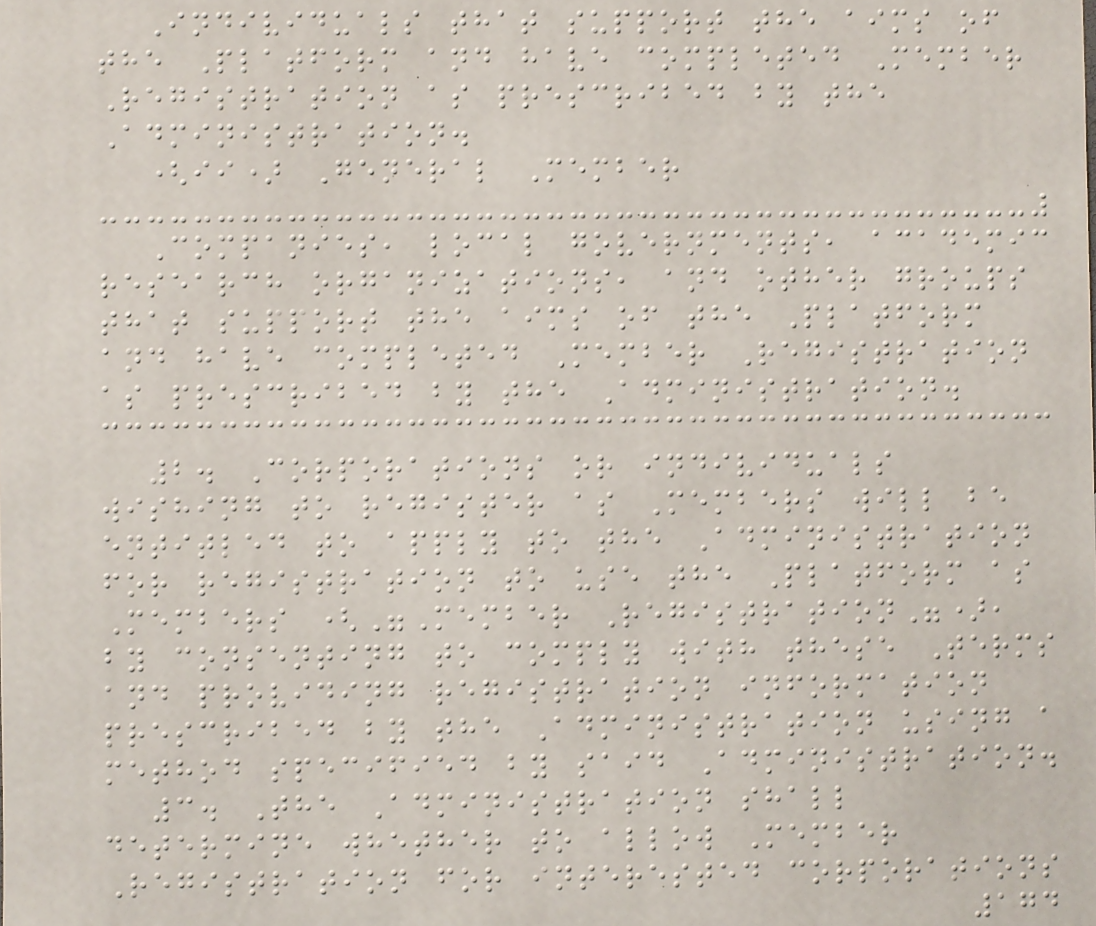Individuals that support the aims of
the Platform and have completed Member
Registration as prescribed by the
Administration.
(ii) General Member
Companies, local governments, academic
research organizations, and other groups
that support the aims of the Platform
and have completed Member Registration
as prescribed by the Administration.
2. Corporations or individuals
wishing to register as Members will be
entitled to apply to the Administration
for registration to use the Platform as
Members ("Member Registration"),
by consenting to comply with these Terms
and providing registration information
prescribed by the Administration using a
method specified by said Administration.
3. The Administration shall
determine whether to allow Member
Registration for interested corporations
174
